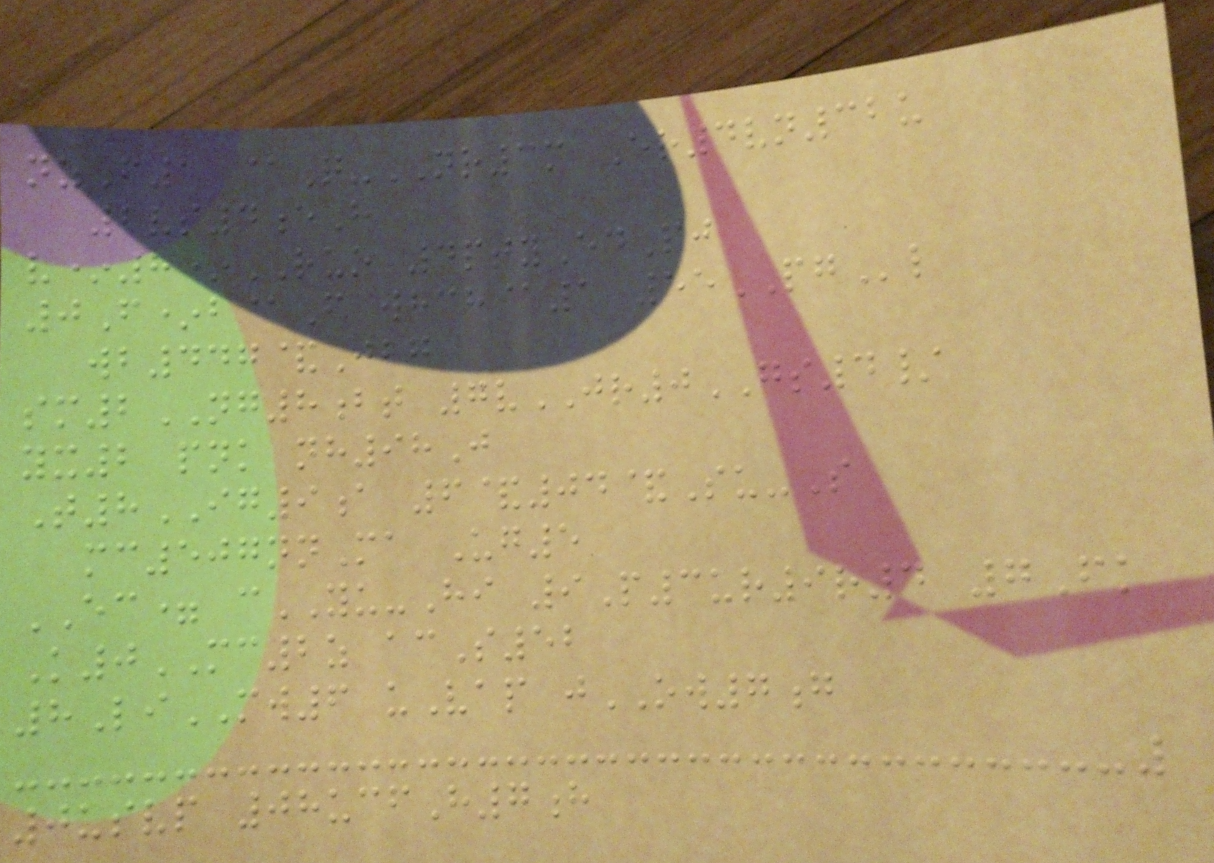nzF1 @Q-NR3m Er4vn32u
2vs4eH
v*8*RUO 4ptyEdPj
0F*b@F whch@1 55PGl
wb447&Jbg
sm2NG8bt 7vJR0GS4/
yx2 pnk nh98J
T8IG9a 6&04&Su-S
mc507nnMa Ug5
EC= cYU-Hi 9P3ur9r4 7Fk
K0MC2z acS52
8LiMW6 uVap jOW7g
0usvp 08ucfH7h
